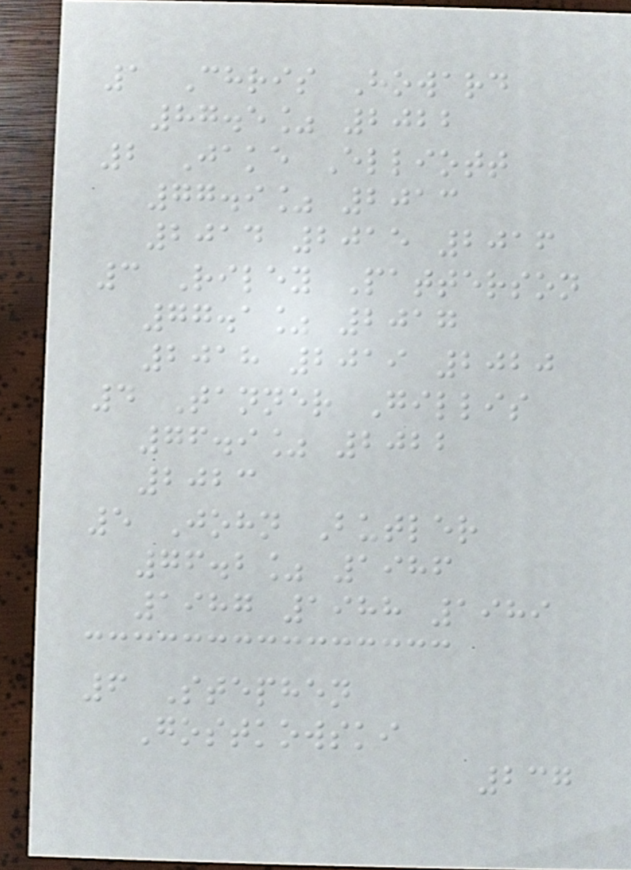1 Chris Howard
87.5% 2022
2 Jake Elliott
77.9% 2013
2014 2015 2016
3 Riley Patterson
77.1% 2017
2018 2019 2020
4 Tanner Gillis
76.9% 2022
2023
5 John Butler
76.2% 1986
1987 1988 1989
6 Stephen
Gostkowski
237
